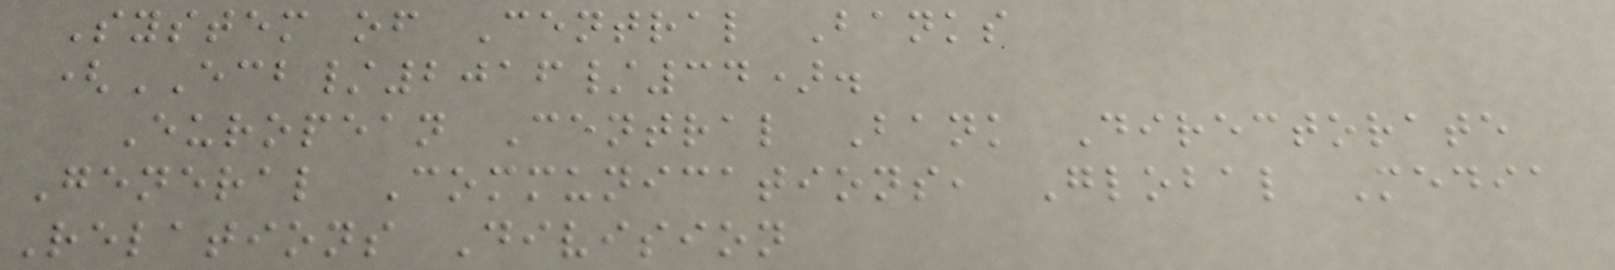System of Central Banks
(ECB/2016/34).
European Central Bank Directorate
General Communications, Global Media
Relations Division
